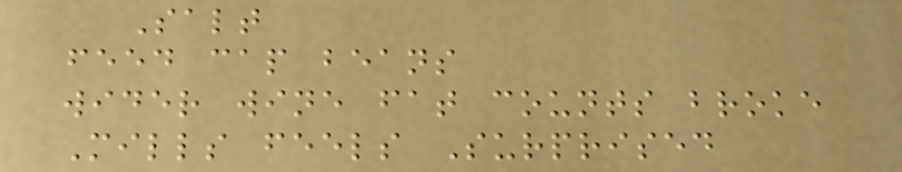Salt
feed cap beans
wider wine fat counts broke
Mills feels Surprised
